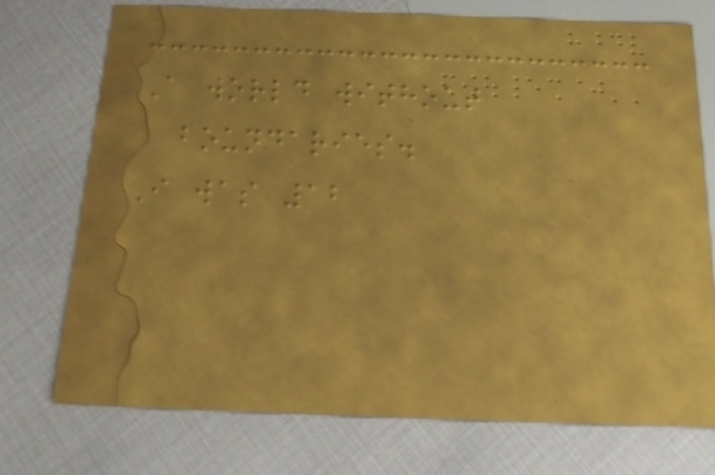A world without
boundaries.
I was 12
